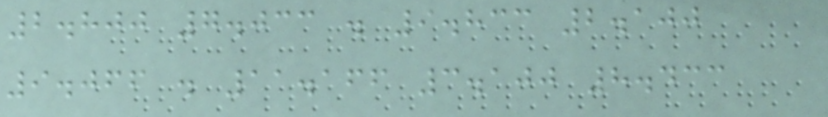2.800 7.033 . 9.833 2.100
9.066 . 11.166 3.100 8.433
